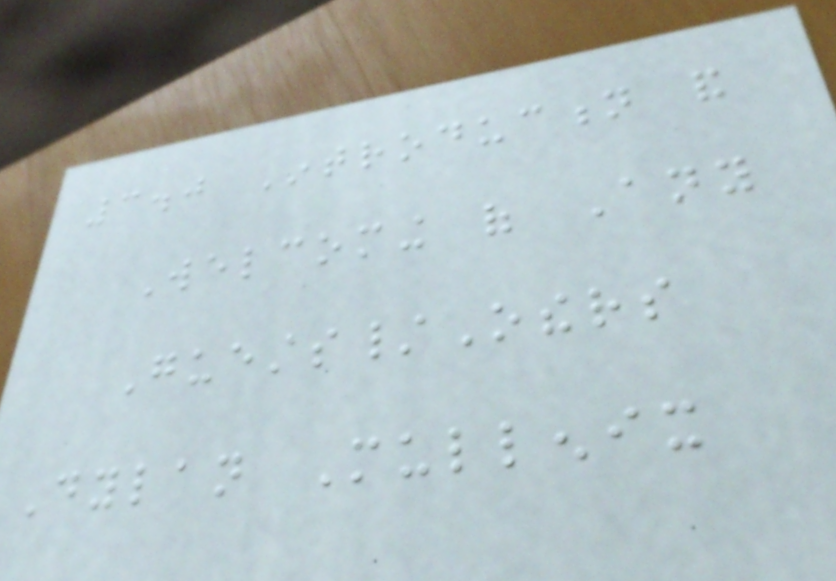3.0 Introduction and
Welcoming of Any
Guests/Others
Dylan Mullenix
